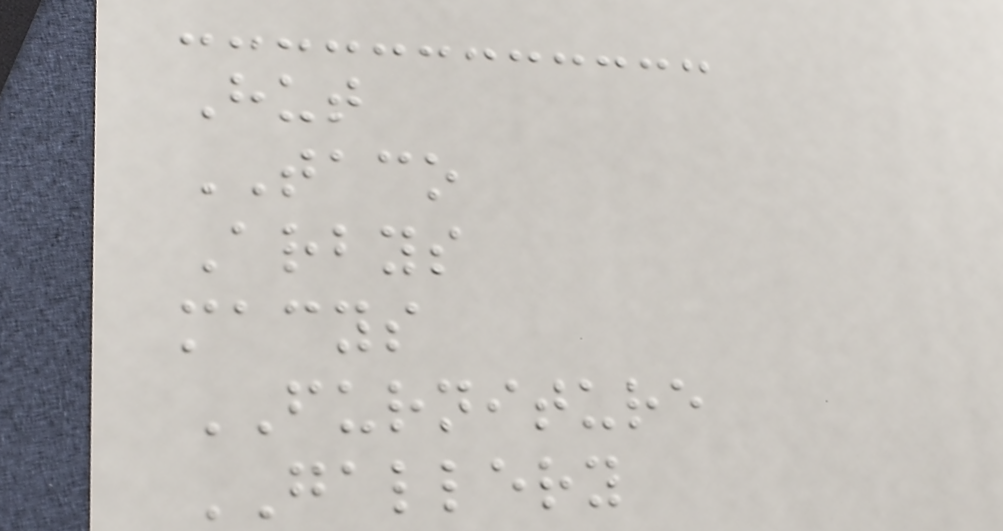Hut
TACO
Arbys
macys
FURNITURE
GALLERY
